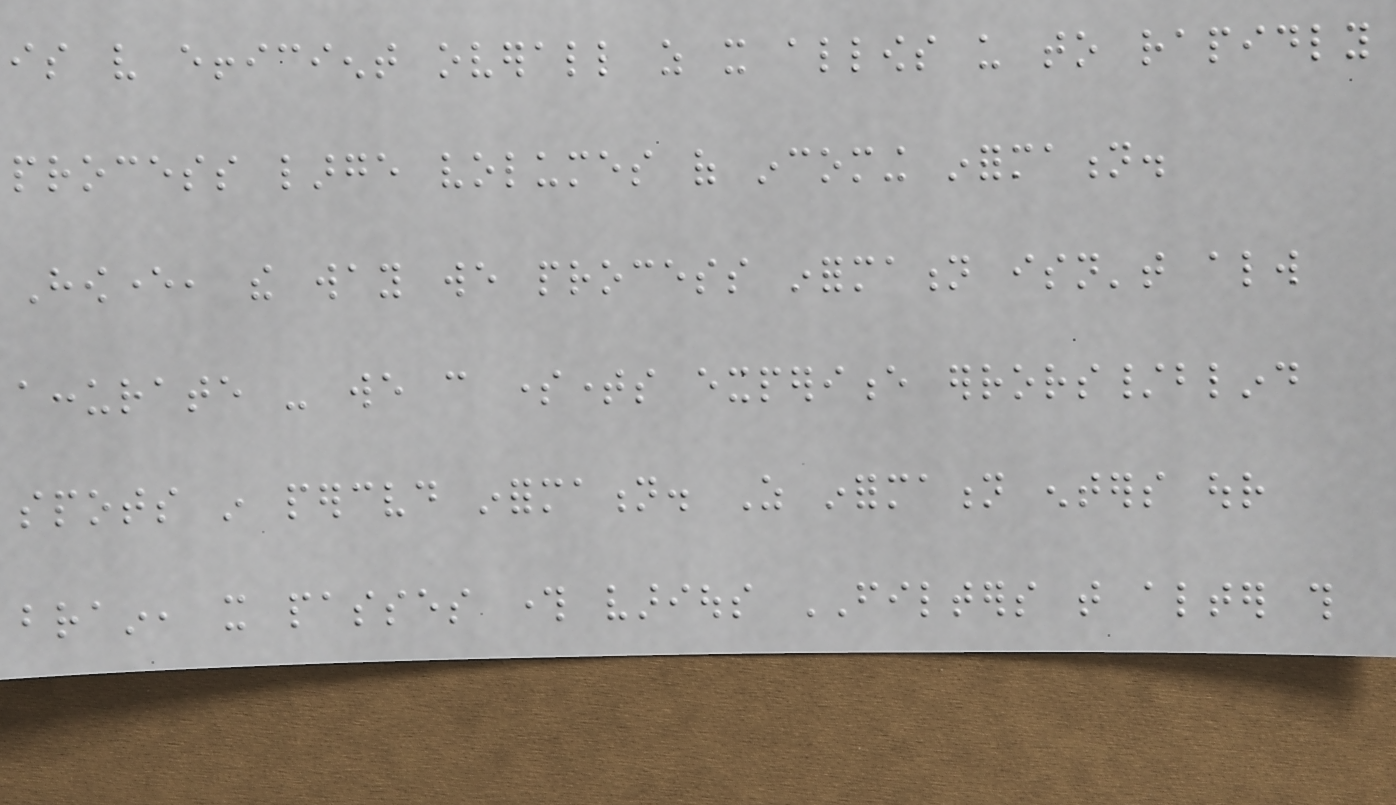is very efficient overall as it allows us to rapidly
process large volumes of incoming information.
However, the way we process information isn't always
accurate - we can sometimes experience errors/blind
spots in perceived information. As information enters our
brain, it passes through various FILTERS that alter this
